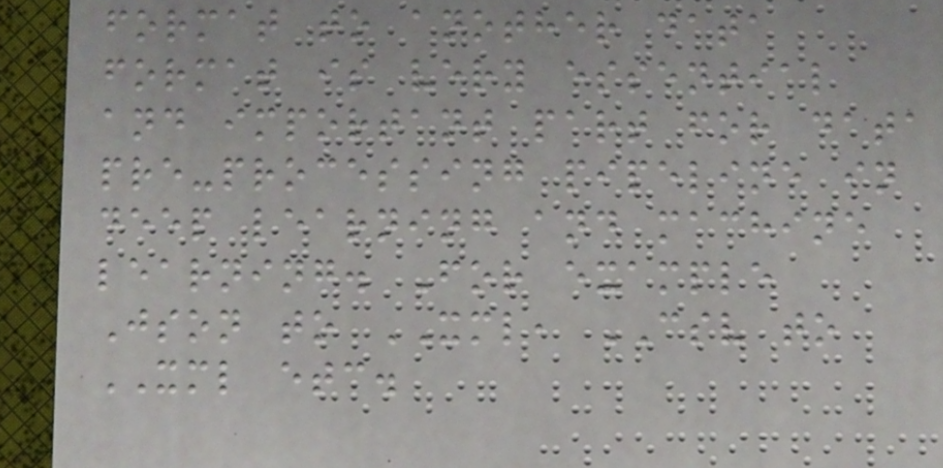format to another data
format is very essential
and important part for data
pre-processing pipeline in
deep learning and machine
learning. For example
Json to XML, CSV to
XML etc.
